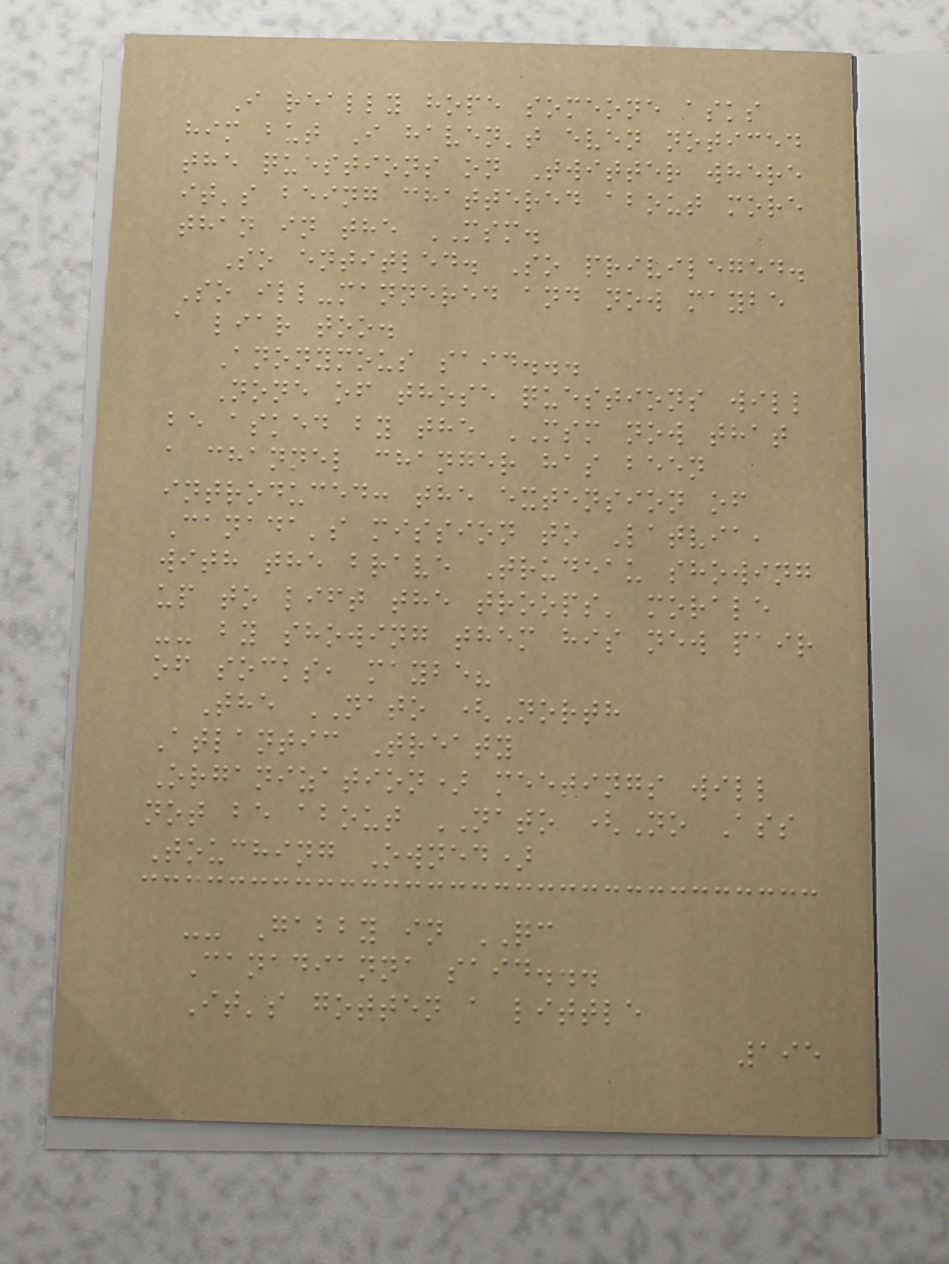I really hope someone asks
him but I haven't even noticed
the questions on Twitter where
it's being chattered about more
than in the MSM.
So entitled. So privileged.
So ill-mannered and now maybe
a liar too.
Anonymous said...
None of those questions will
be asked by the MSM now that
a channel changer has been
introduced: the extension of
Canada's mission to Latvia,
with the brave Trudeau showing
up to lift the troops' morale
-- by showing them his new pair
of socks, maybe?
The NATO (North
Atlantic Treaty
Organization) meetings will
not be about NATO (No Ass
Touching Owned)
-- Gabby in QC
Canadianna said...
It's gotten a little
195
